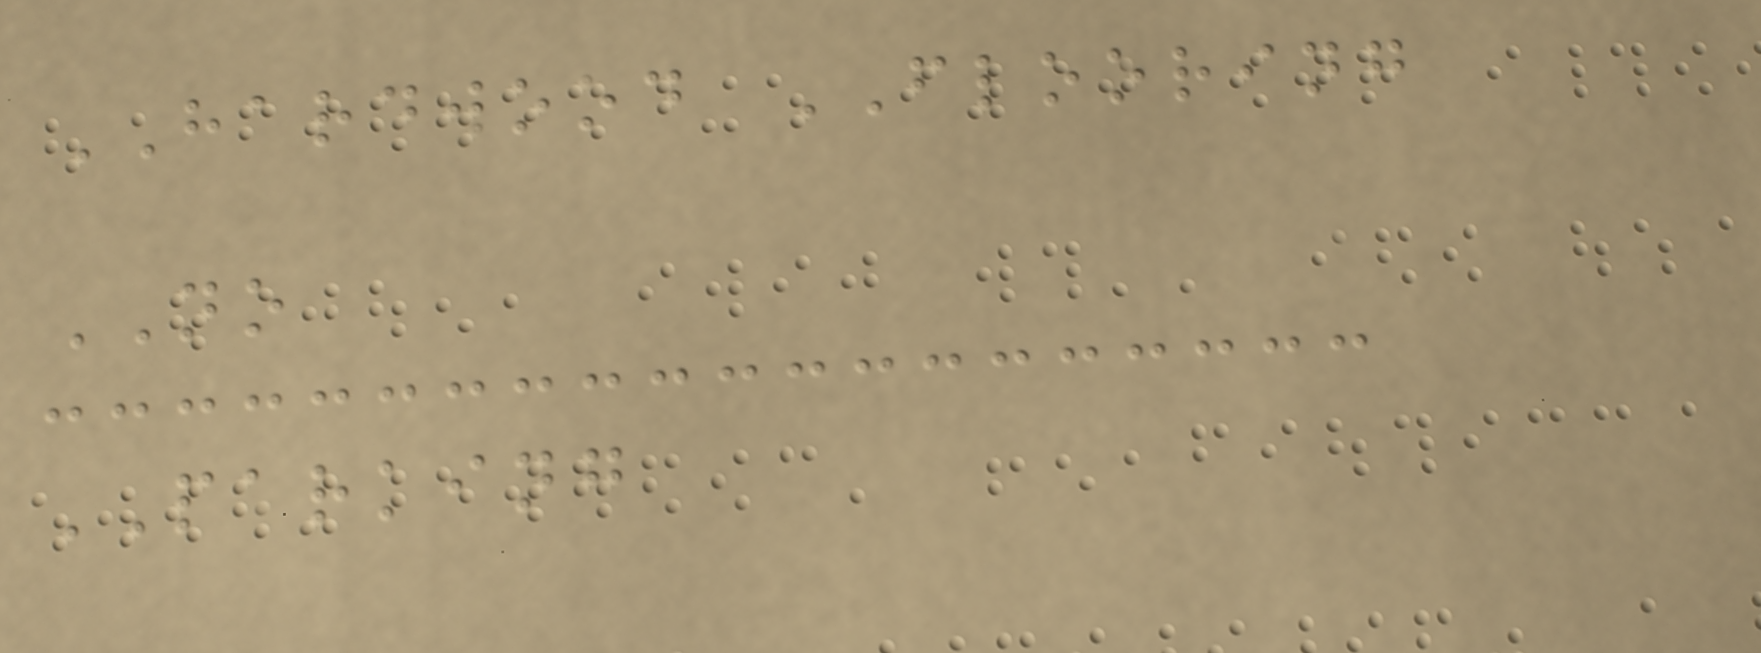HARDWOOD FLOORING
NO
PARKING
